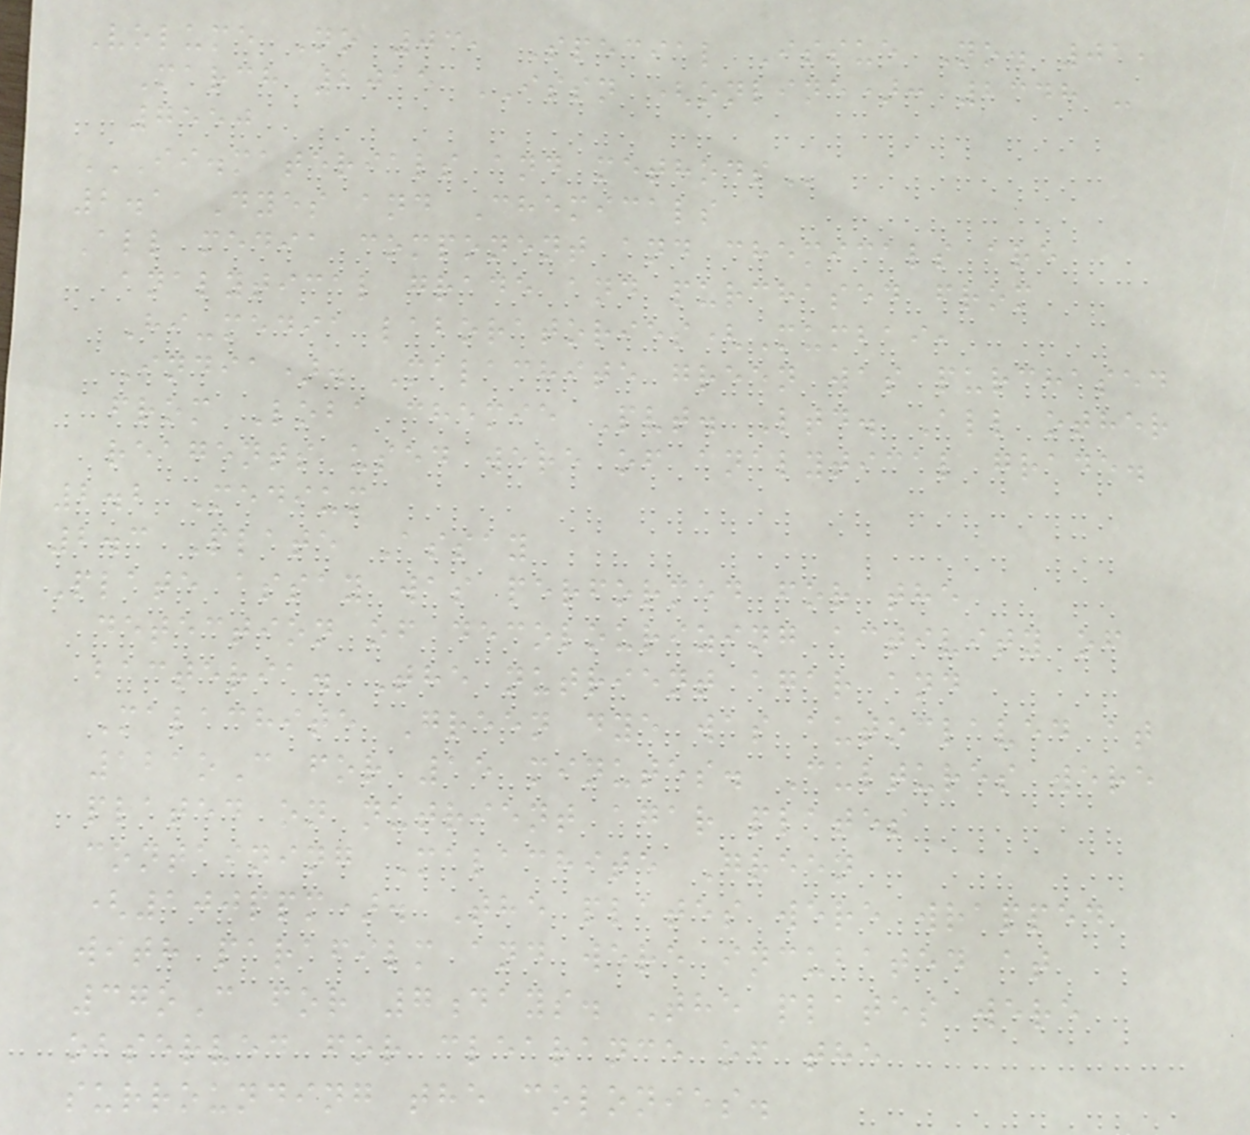Volume No 03, Special Issue No. 01,
March 2015 ISSN (online): 2348 -
7550
II.MATERIALS AND METHODS
2.1 Dyes and Chemicals
All media component and chemicals are
analytical grade and purchased from
Hi-media laboratories(Mumbai,
India). Malachite green was purchased
from Loba chemie Pvt. Ltd. All other
reagents used were of analytical grade.
2.2 Medium
2.3 Plate Assay
Plate assay was performed for the
detection of decolourizing activity of
bacteria. The nutrient agar and
Malachite Green dye was autoclaved at
121oC for 15 minutes. Cultures were
plated on nutrient agar plates
containing Malachite Green
(100ppm). The plates were wrapped
with parafilm and were incubated at
37oC for 7days. The plates were
observed for clearance of the
surrounding the colonies.
